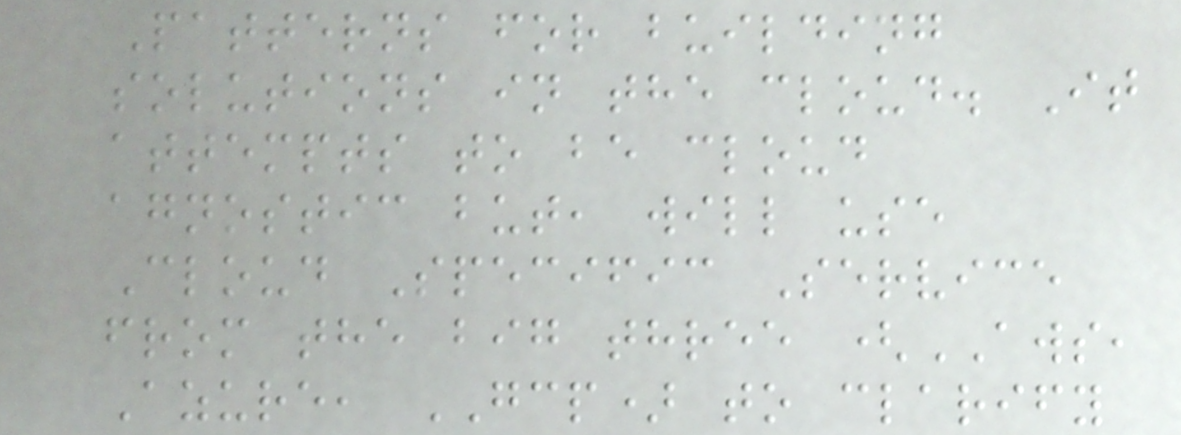Patterns for building
solutions in the cloud. It
attempts to be cloud
agnostic but, will use
Cloud Specific Service
from the big three (AWS,
Azure, GCP) to clarify
